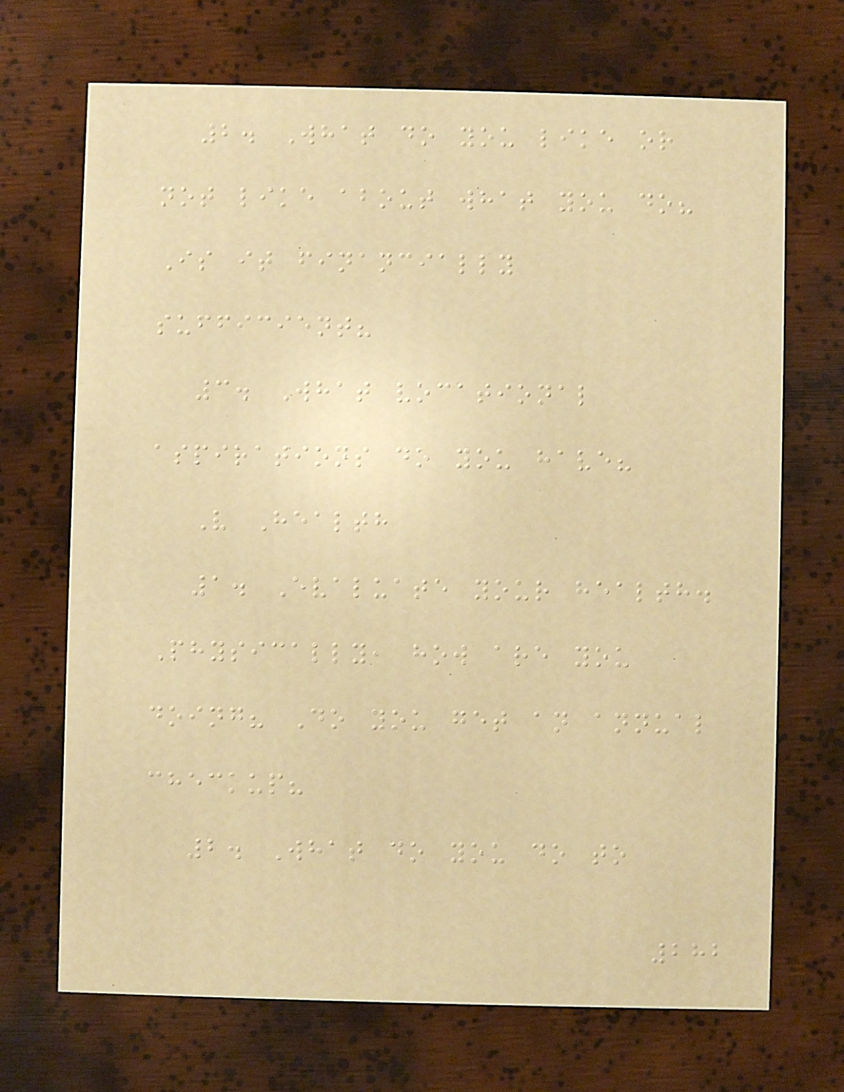2. What do you like or
not like about what you do?
Is it financially
sufficient?
3. What vocational
aspirations do you have?
V Health
1. Evaluate your health.
Physically, how are you
doing? Do you get an annual
checkup?
2. What do you do to
282
